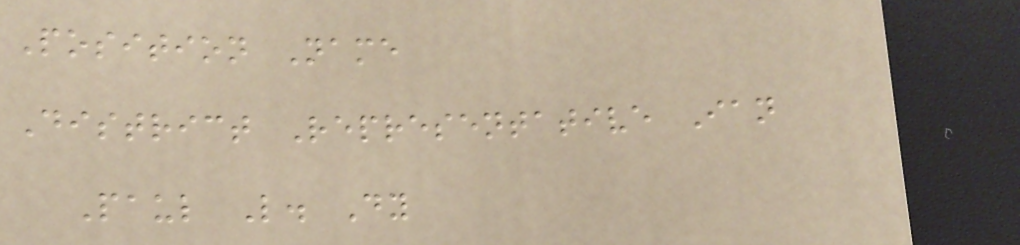Position Name
District Representative Ian
Paul L. Dy
